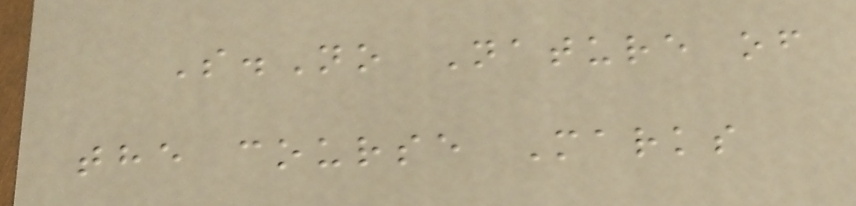S.No Nature of
the course Marks
